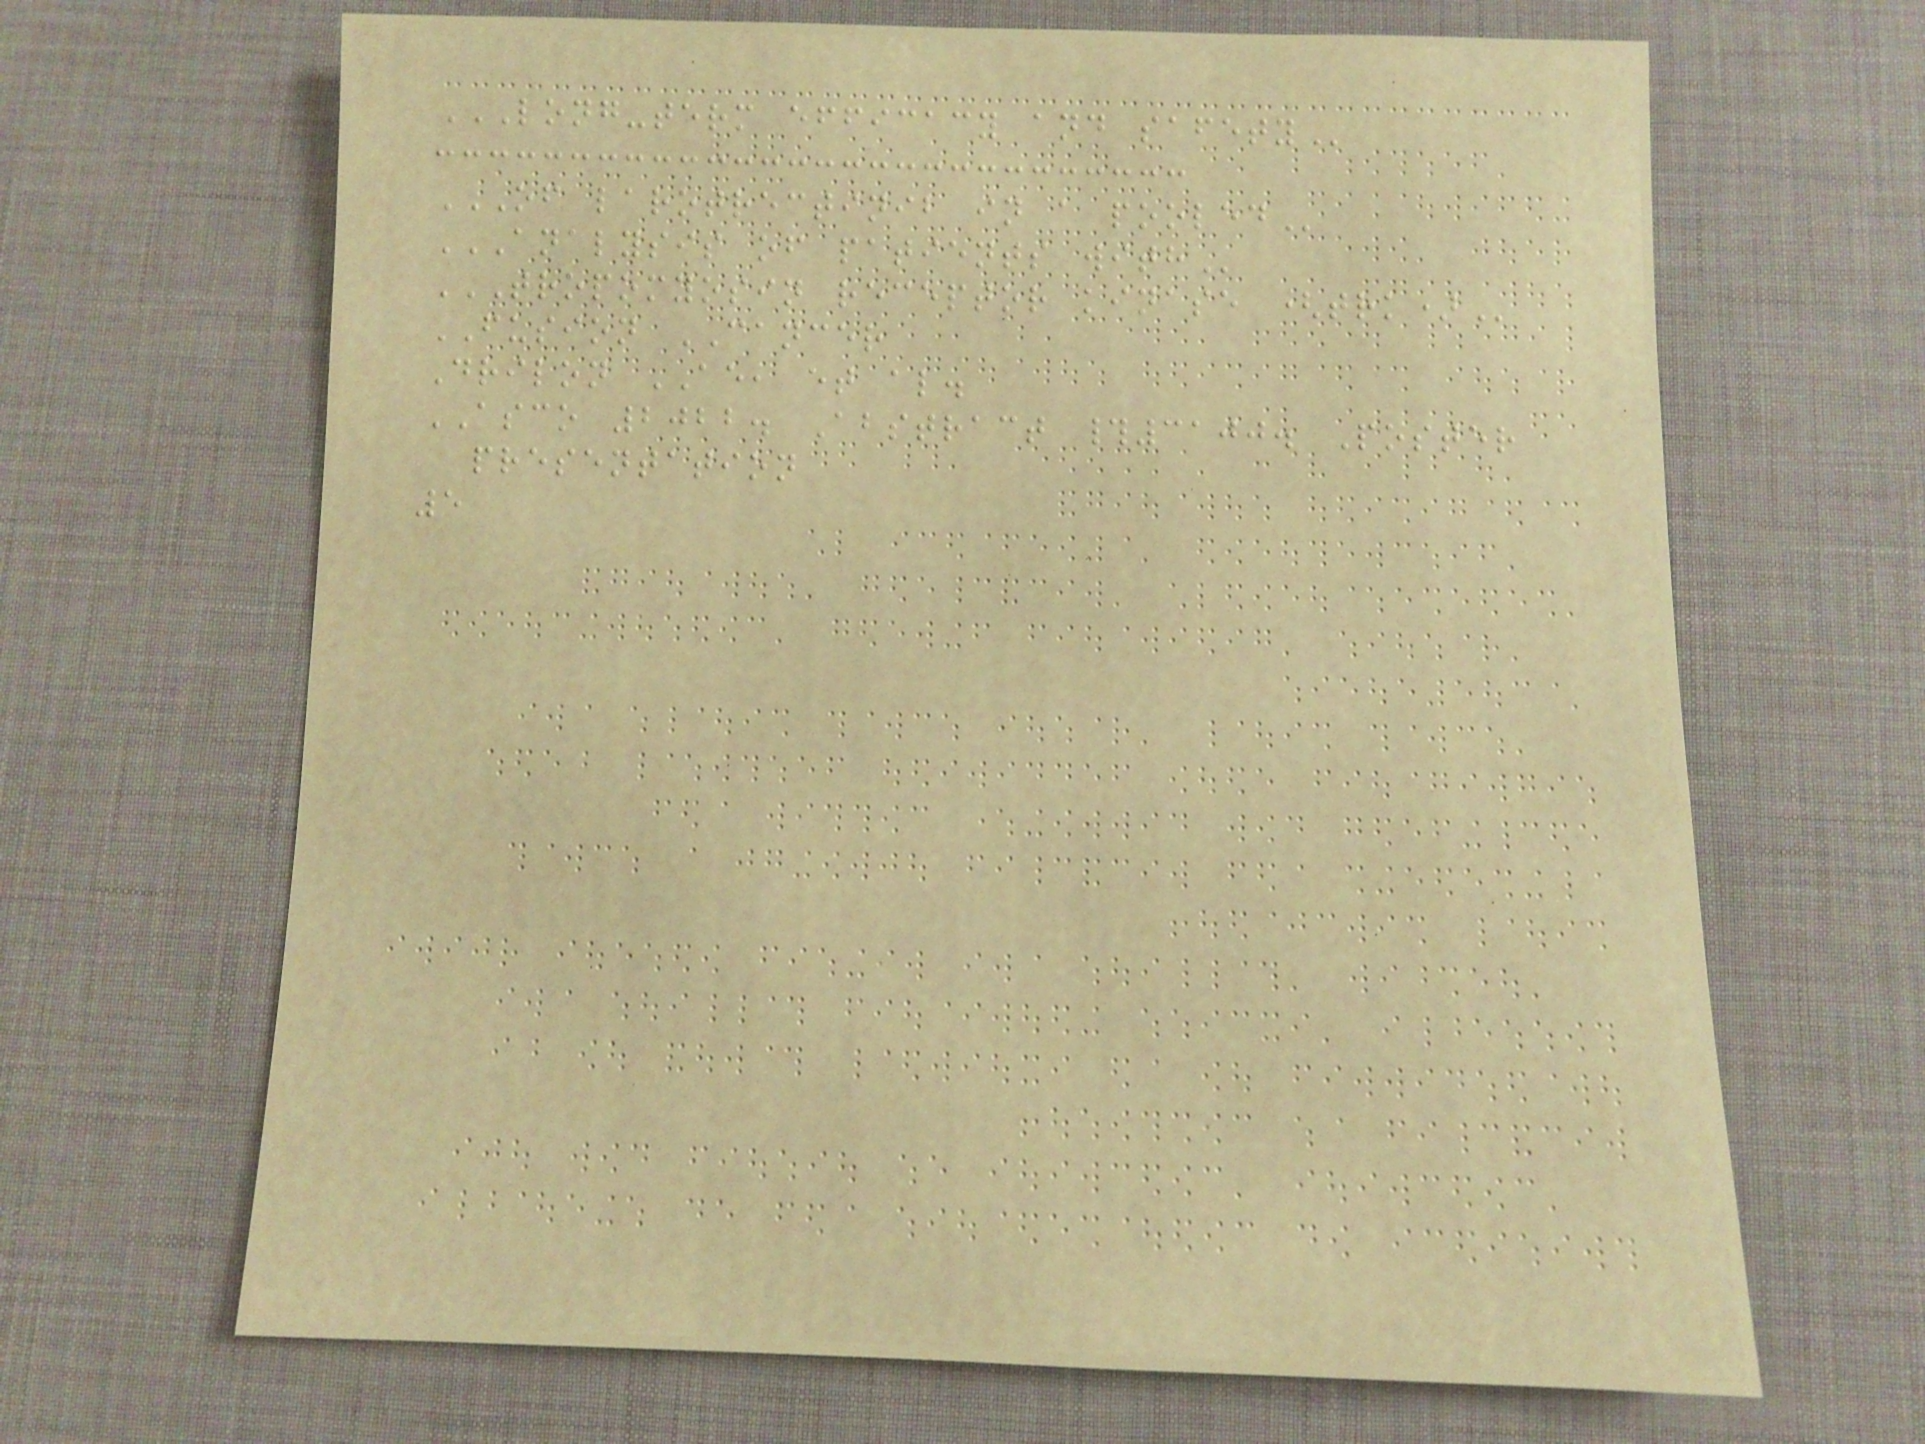LONG-TERM EFFICACY AND SAFETY
OF LAROTRECTINIB IN A POOLED
ANALYSIS OF PATIENTS WITH
TROPOMYOSIN RECEPTOR KINASE (TRK)
FUSION CANCER
Drilon AE, et al.
ASCO 2022. Abstract #3100. Poster
presentation
5
